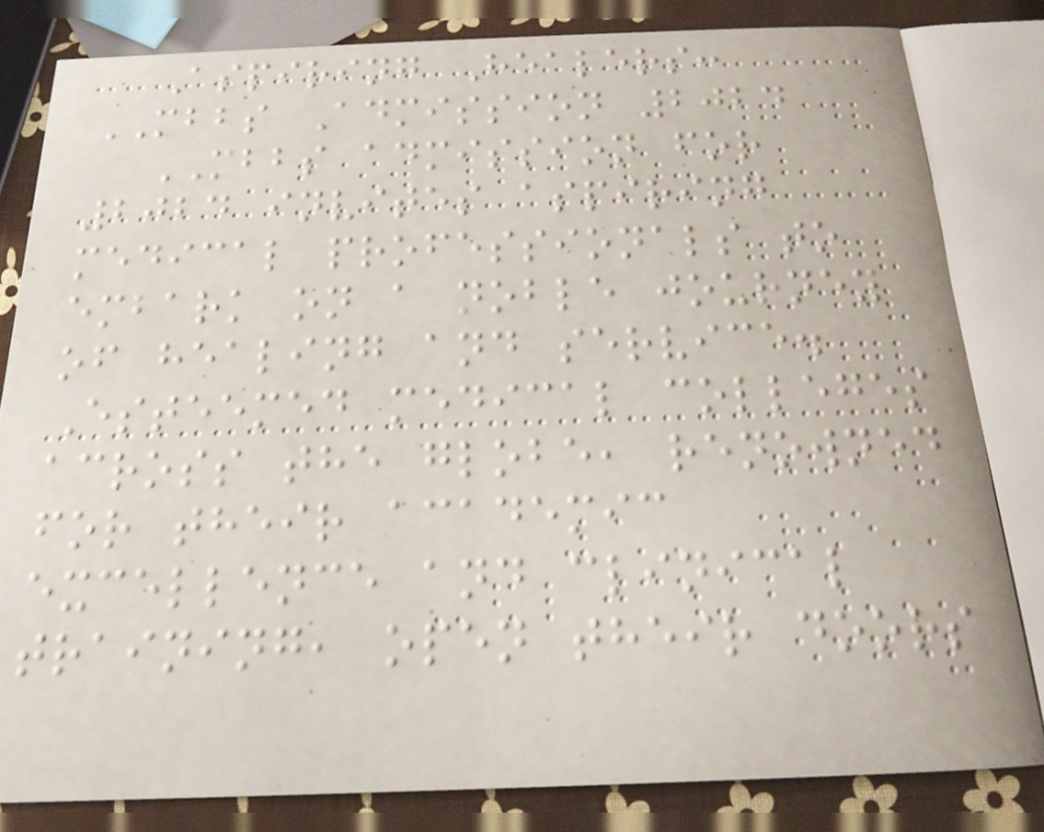Aspiring Healers:
MBBS Admission 2024
MBBS admission for
2024 invites aspiring
medical professionals to
embark on a noble journey
of healing and service.
Esteemed medical colleges
across the globe, renowned
for their academic
excellence and clinical
training, open their doors
